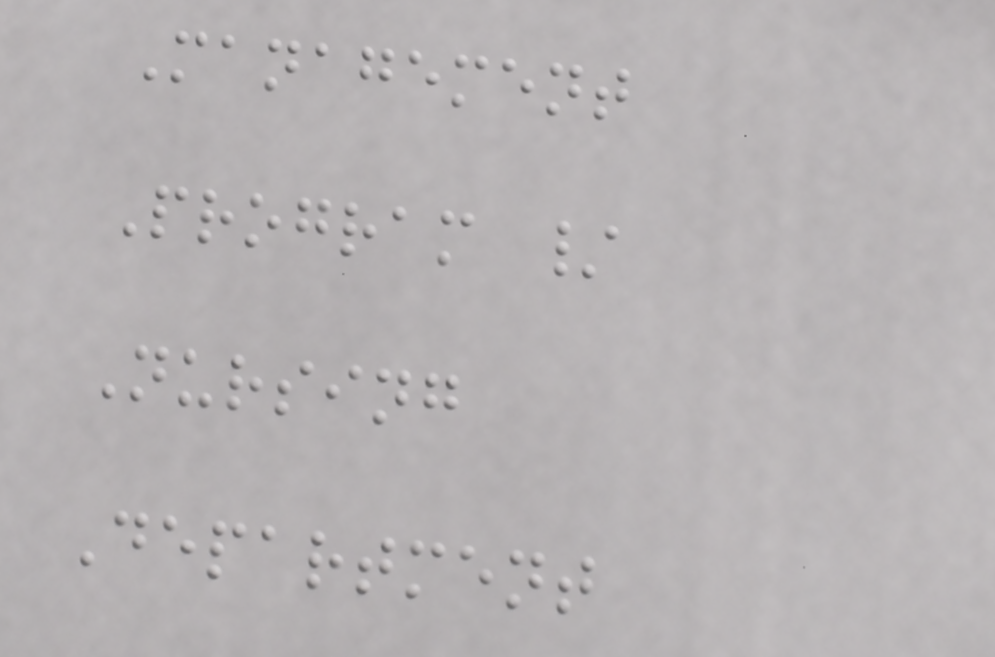Management
Program /
Nursing
Department
